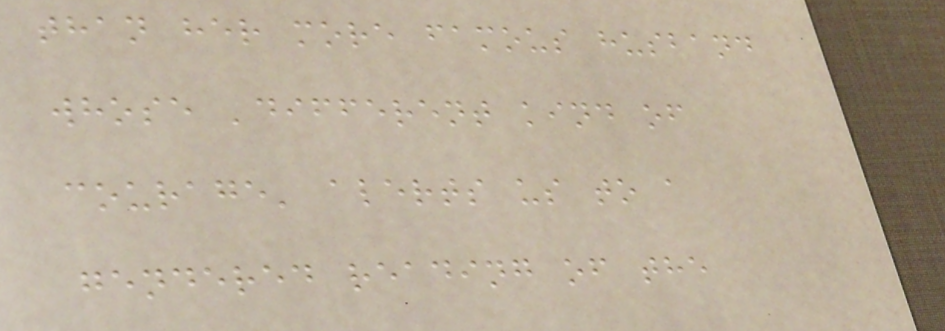than her more famous husband
whose 'different kind of
courage' alerts us to a
gendered reading of the
